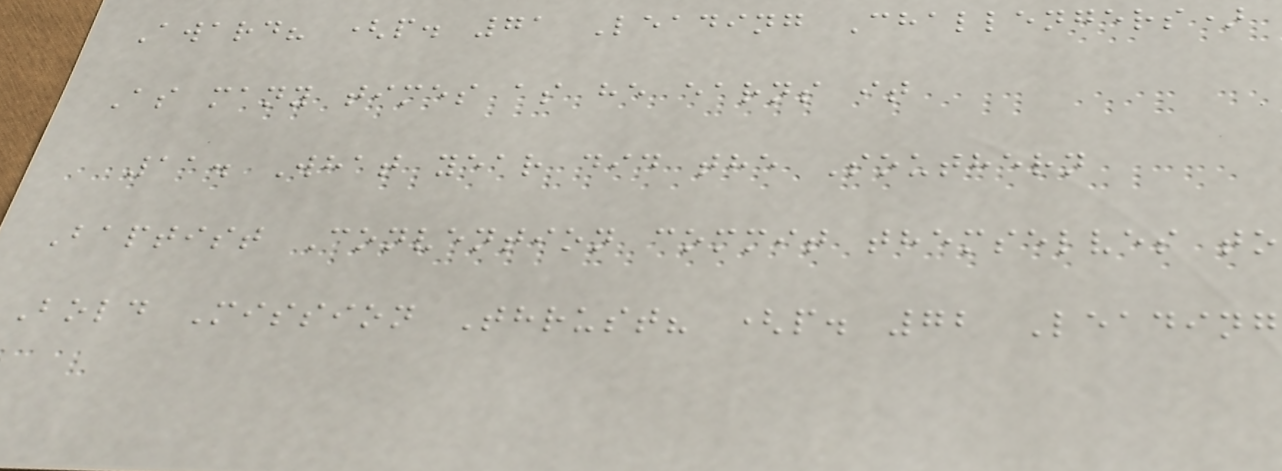Award? (p. 71 Leading Challengers)
As many times as he earns it
11. What year did the Southern
Baptist Convention commit themselves to
Bold Mission Thrust? (p. 72 Leading
